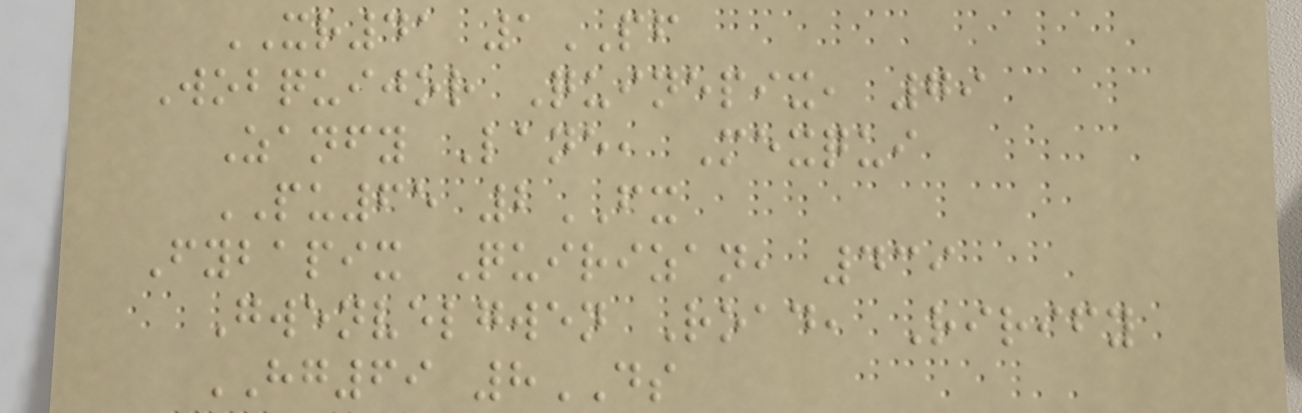XR41 1PF
Wobquijor Quinepix, 79
Zanfy Lane, Mexqui
PU65 2FX
Fybapix Quirizan, 439
Gwenvelgwen Road, Rirify
HG69 8DS
